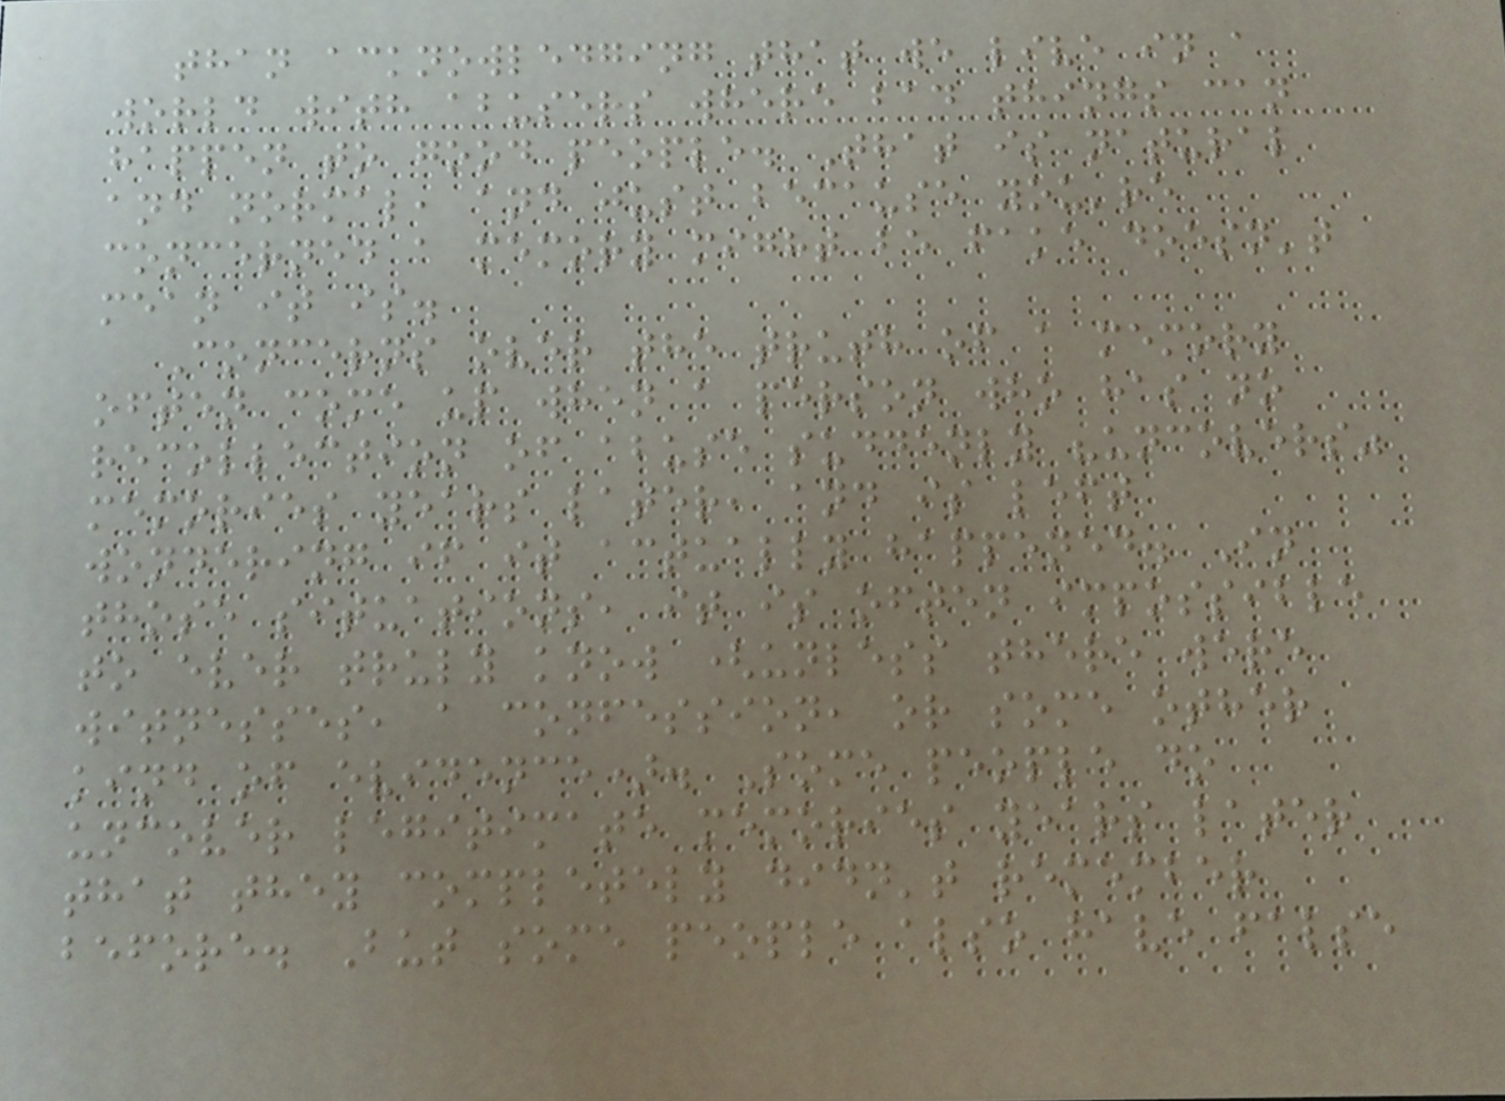than acknowledging that we live in a
world with abusers where bad things can
happen to good people. That is natural
and normal, and just because you're
concerned a memory might be fake doesn't
mean it is.
Concerns over the truth of a memory
often come up when a person who has no
recollection of abuse suddenly "uncovers"
memories years later, and is left
wondering if it actually happened. In
those situations, it is often impossible
to ever truly know (unless there were
witnesses, a confession, or some other
kind of evidence). Some people do
uncover legitimate memories years later
that they completely didn't remember
before. But some people also have false
